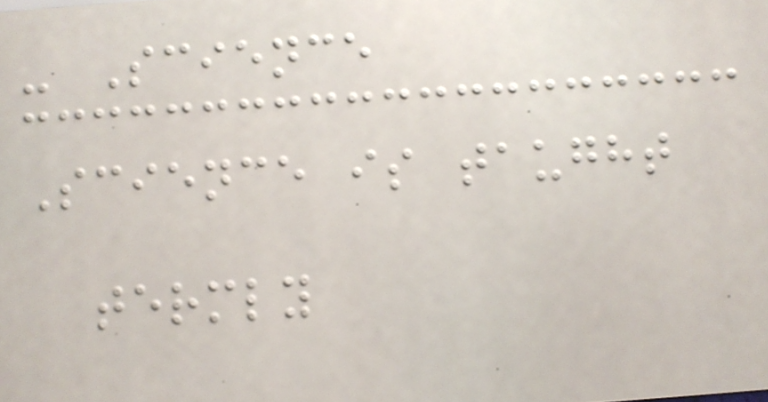- Science
Science is taught
termly
